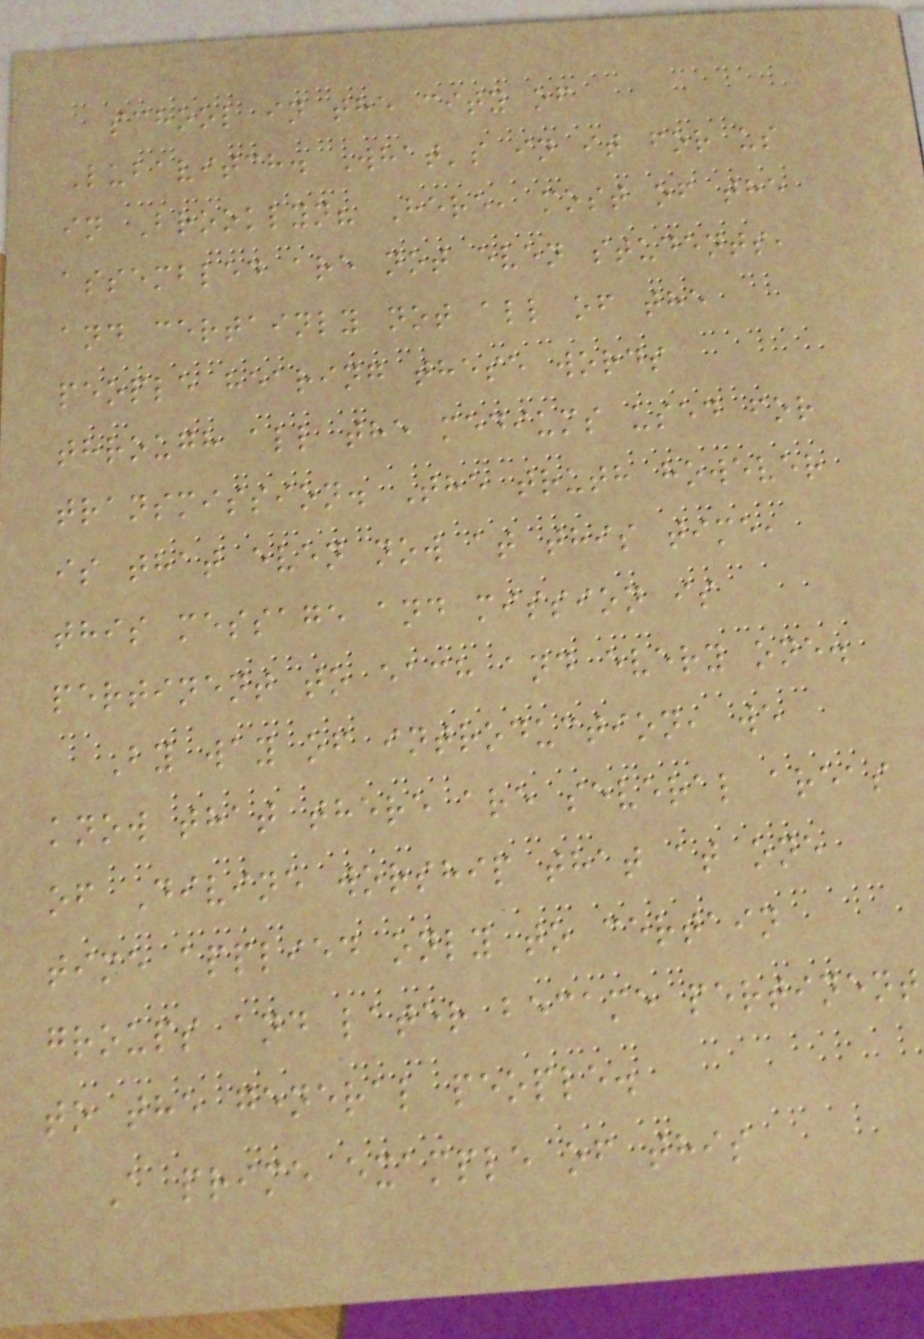school in the city of
Lubavitch. What's in it for us
in Brooklyn? Here, most of the
assembled are not even students,
and certainly not all of the
people hearing these words
through all the mediums used for
transmission. The truth however
is that even now at this time,
this message and mission is
pertinent to each and every one.
By way of introduction, we
know that there are several areas
of Divine worship that at one
time applied only to certain
groups and later became pertinent
to the general people.
A prime example of this
